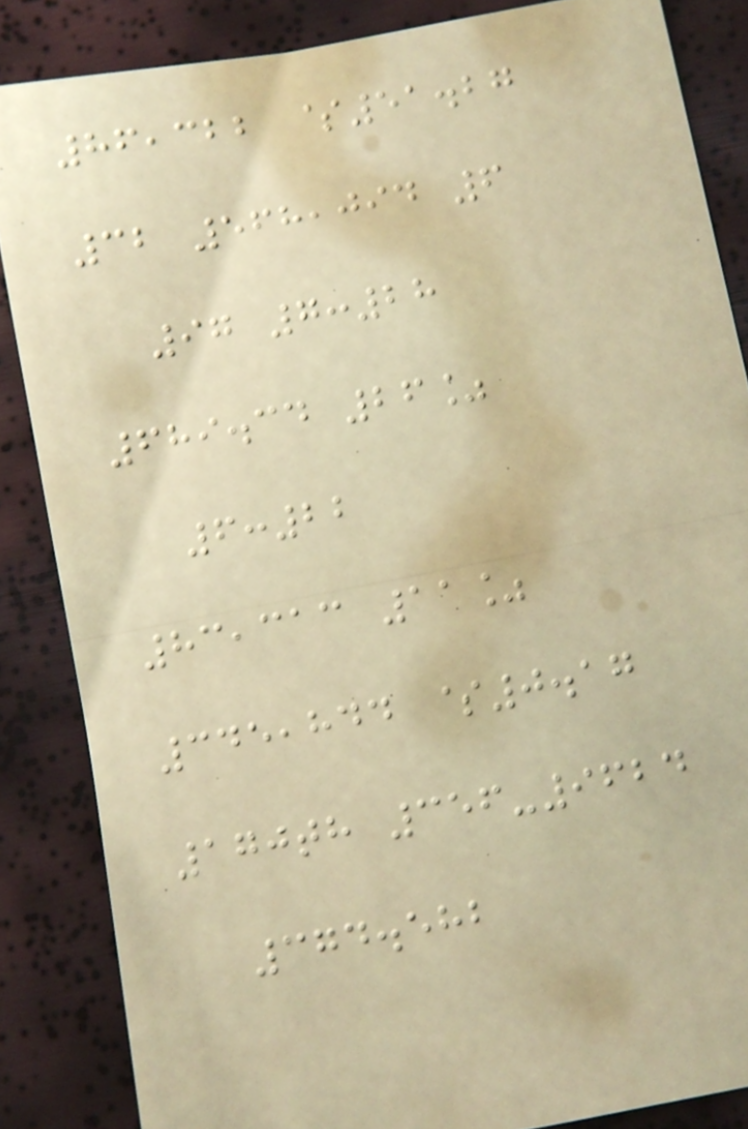86,322 $51.27
32 568,094 6
97 7:28
689.34 26%
6:22
83,313 11%
345,844 $0.17
170th 356-9624
374.582
